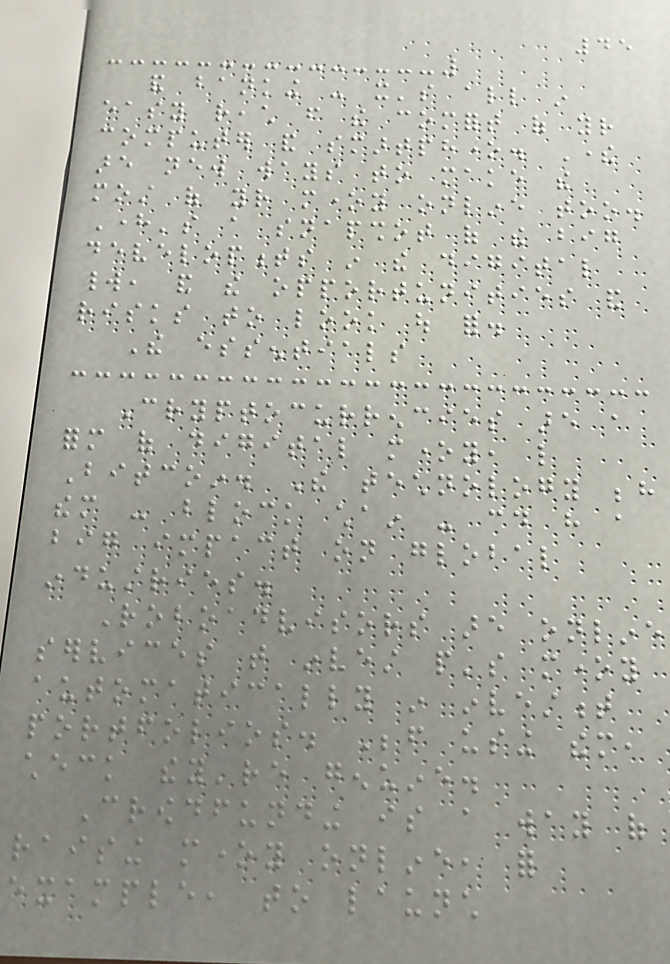45
and banking - it's all in
easy reach from the comfort of your
computer and smartphone. There
are new ways to make the
most of your money online too.
Here's a snapshot of the big
developments in the digital
world, and the opportunities and
risks to look out for.
The essentials
Cryptocurrencies are a
form of digital money, like
Bitcoin. The technology behind
them - block chain - could have a
big impact on global
industries.
Roboadvisors are online
services that invest people's money
automatically in investment
portfolios. Before using them,
check they're genuine.
Crowdfunding is a way of
raising money online, for
example, to launch
